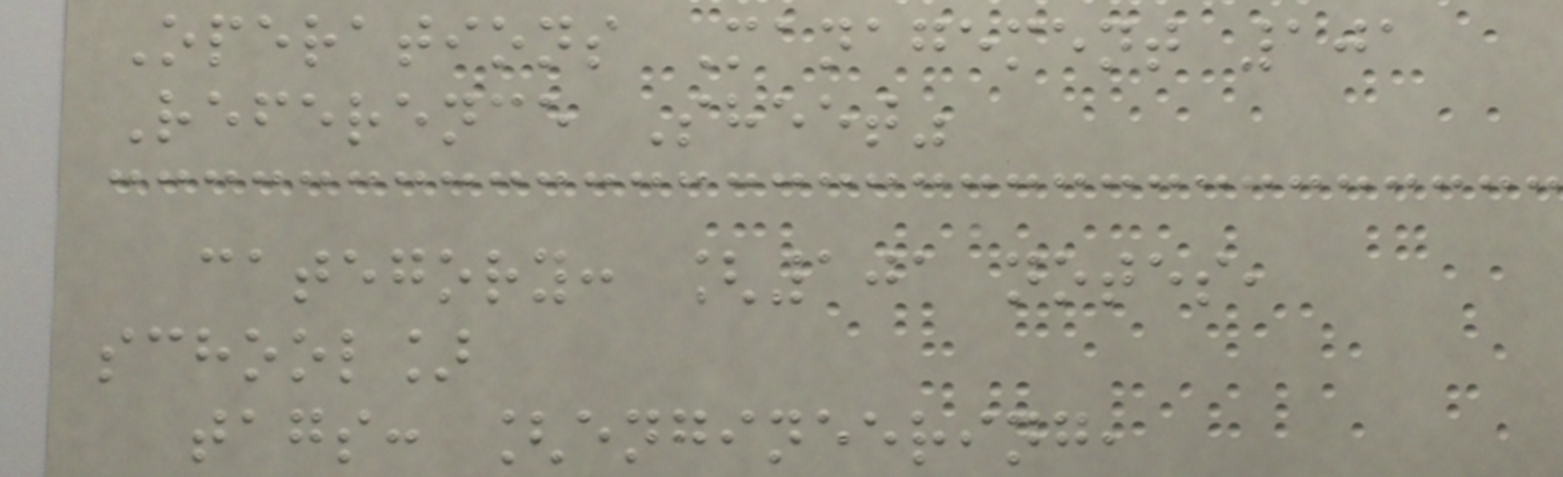Operations Management 101
Reference Sheet"
category: [101 notes,
school]
tags: [engineering,
